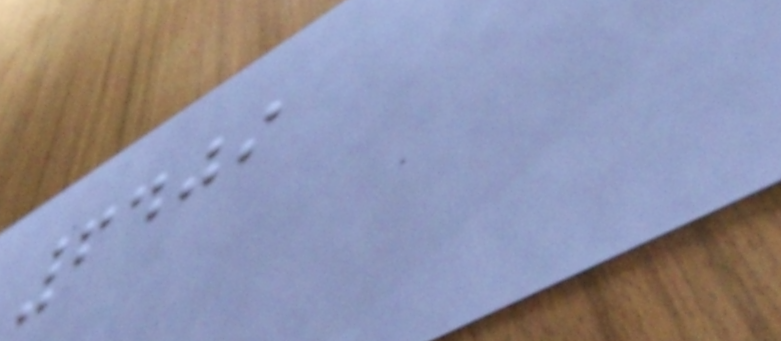6409
